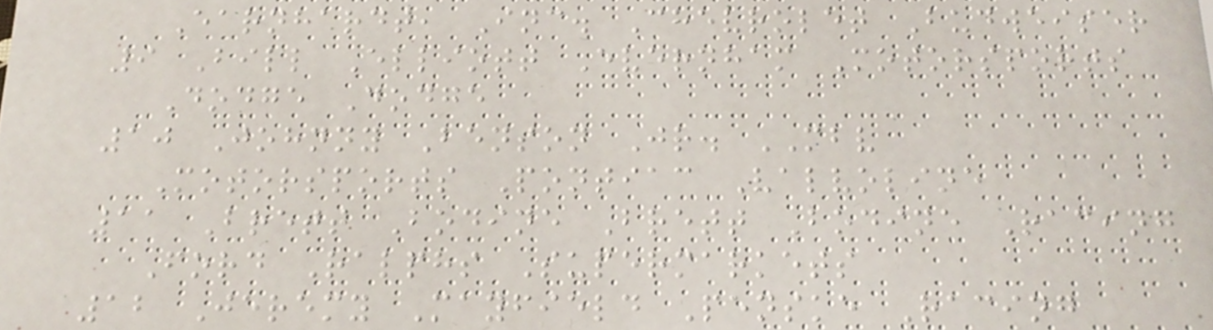Earnhardt, Inc. Chevrolet Budweiser
9 Bill Elliott Evernham Motorsports
Dodge Dodge
10 Johnny Benson Jr. MBV
Motorsports Pontiac Valvoline
11 Brett Bodine Brett Bodine Racing
Ford Ralphs Supermarkets
12 Jeremy Mayfield Penske Racing
